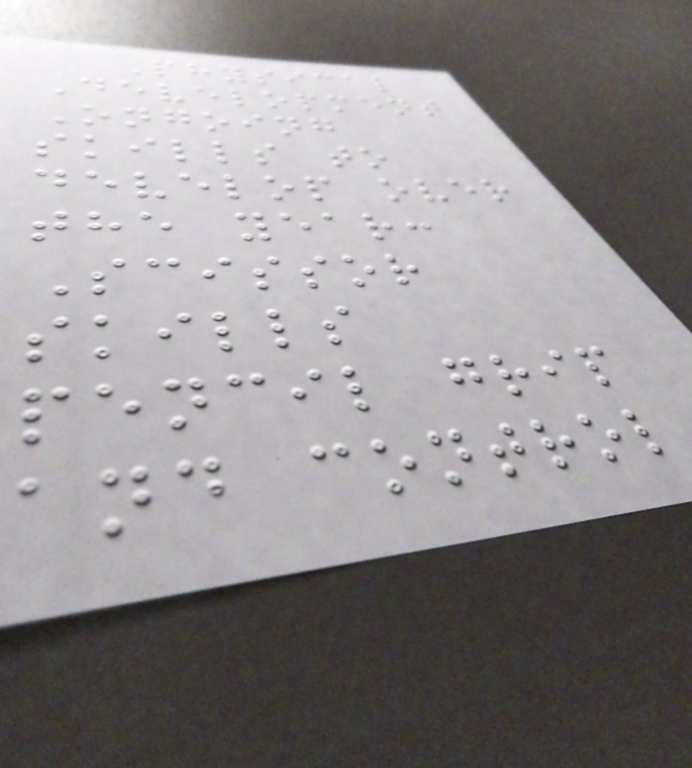Physical
Development
Ongoing
skills to
develop over
the year:
Scissor
skills
pencil grip
and control
